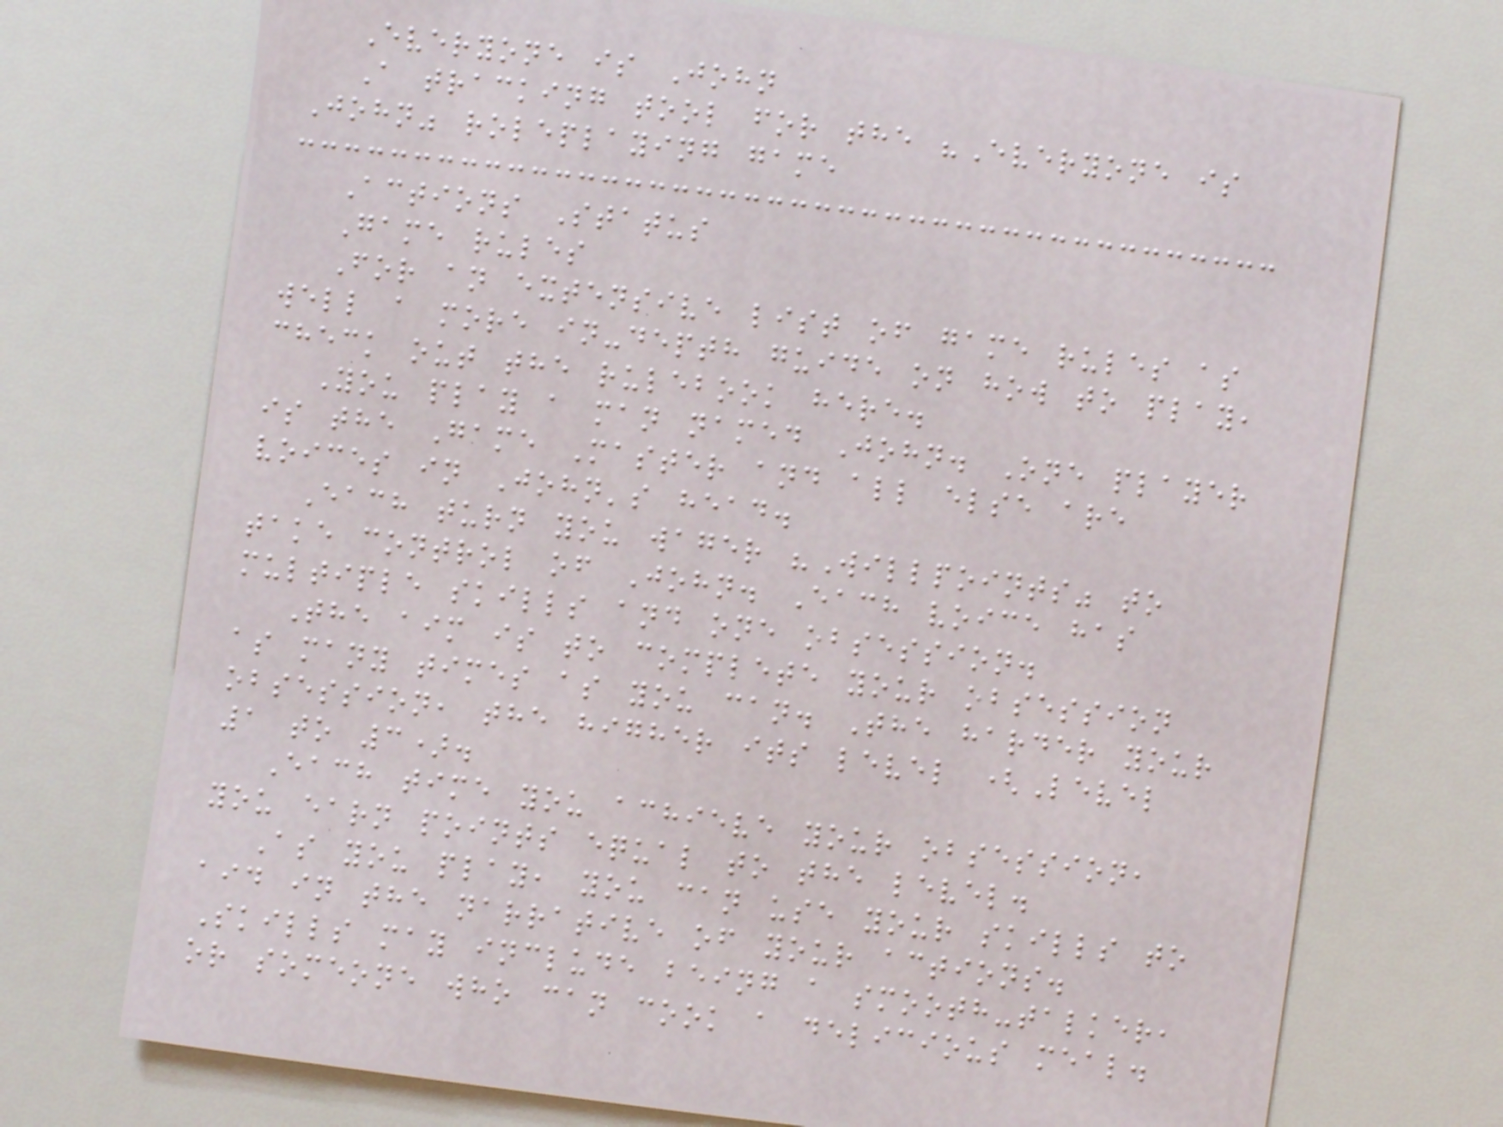Everyone is John
A tracking tool for the "Everyone is
John" roleplaying game
Actions Status
Game rules
For an extensive list of game rules as
well a more in-depth guide on how to play,
check out the rulebook here.
You play a man named John. One player
is the Game Master and all else are
voices in John's head.
Each turn you wager "Willpoints" to
take control of John. Each voice has
multiple skills and one obsession.
The aim is to complete your obsession
as many times as you can. The harder your
obsession, the higher its level (Level
1 to 3).
Each time you achieve your obsession,
you earn points equal to the level.
As you play, you can use your skills to
aid in the narrative of your actions.
Skills may include being a smooth-talker,
or someone who can cook a delicious meal.
